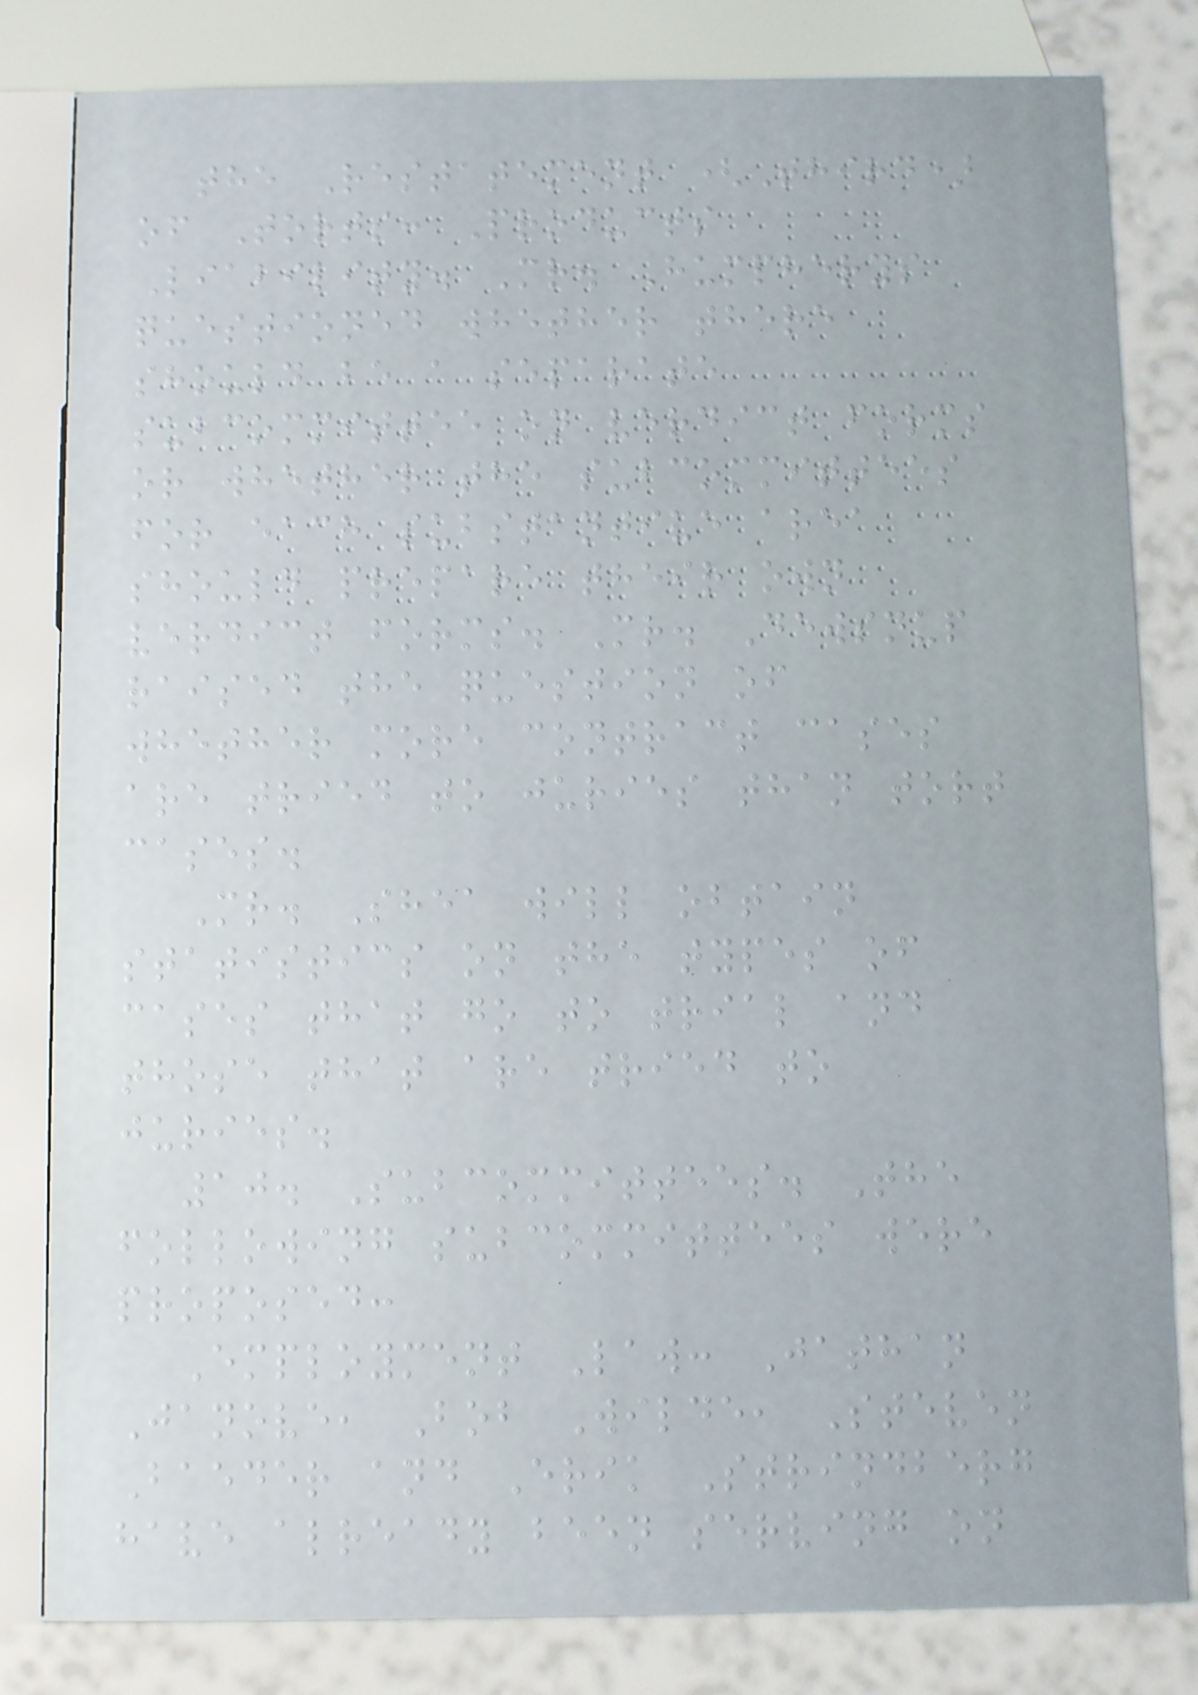the Restatement (Third)
of Torts: Products
Liability. Mr. Humpherys
questioned whether there
should be a separate
subcommittee on verdict forms
or whether the subcommittees
for each substantive area
should prepare their own
verdict forms. Mr. Dewsnup
raised the question of
whether more contract cases
are tried to juries than tort
cases.
Mr. Shea will obtain
statistics on the types of
cases that go to trial and
those that are tried to
juries.
10. Subcommittees. The
following subcommittees were
proposed:
Employment Law: Jathan
Janove, Bob Wilde, Steven
Baeder and Erik Strindberg
have already been serving on
